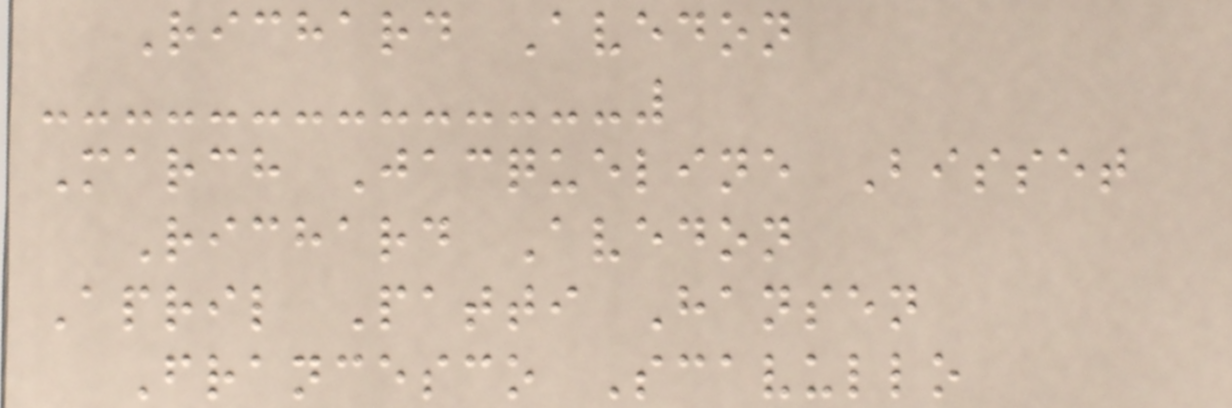Richard Avedon
March Jacqueline Bisset
Richard Avedon
April Patti Hansen
Francesco Scavullo
